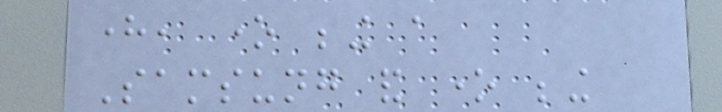here, one being a
Samsung and one being
